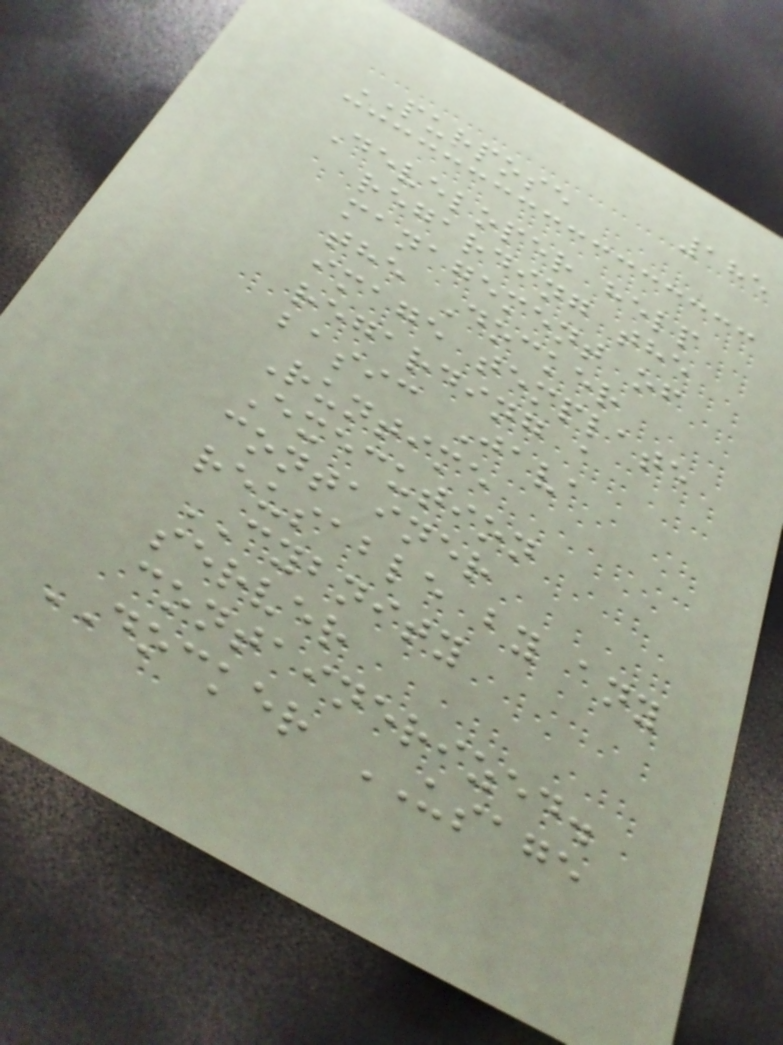185
PURPOSE
Developer help
regarding the
management of
the Docker
image template
regarding a
basic Java
Runtime
Execution
container
reusable by any
CYBNITY
server
containerized.
DOCKER USAGE
